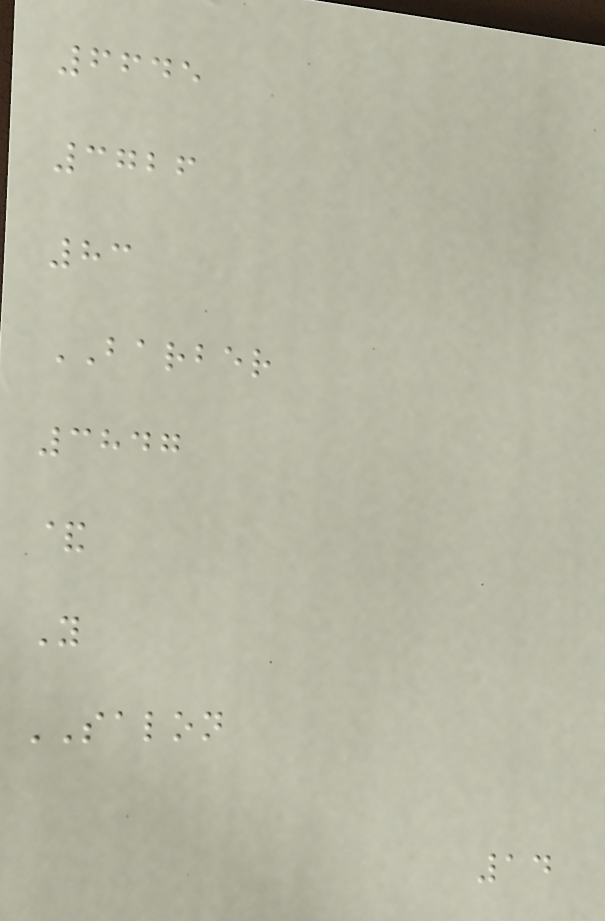6645
3726
83
BARBER
3847
&
Y
SALON
14
